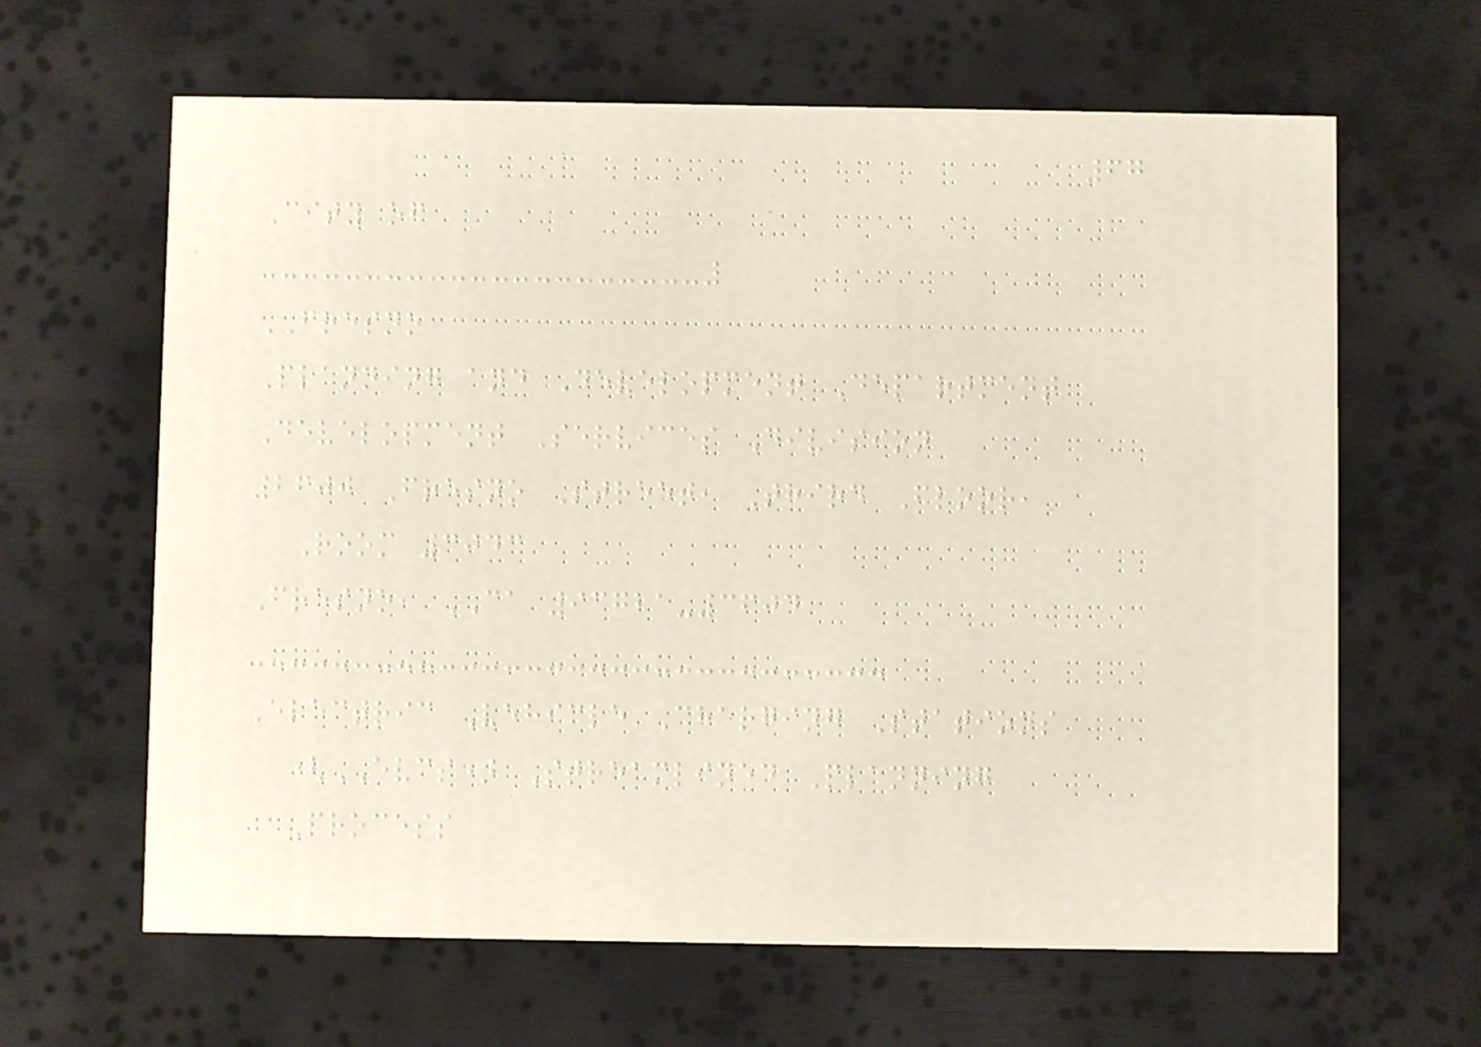67
City of
FRESNO
Planning and Development Department
Development Services Division
2600 Fresno Street, Third Floor,
Room 3043
Fresno, CA 93721-3604
Electric Vehicle Charging Stations
(EVCS) Streamlined Planning
Process
